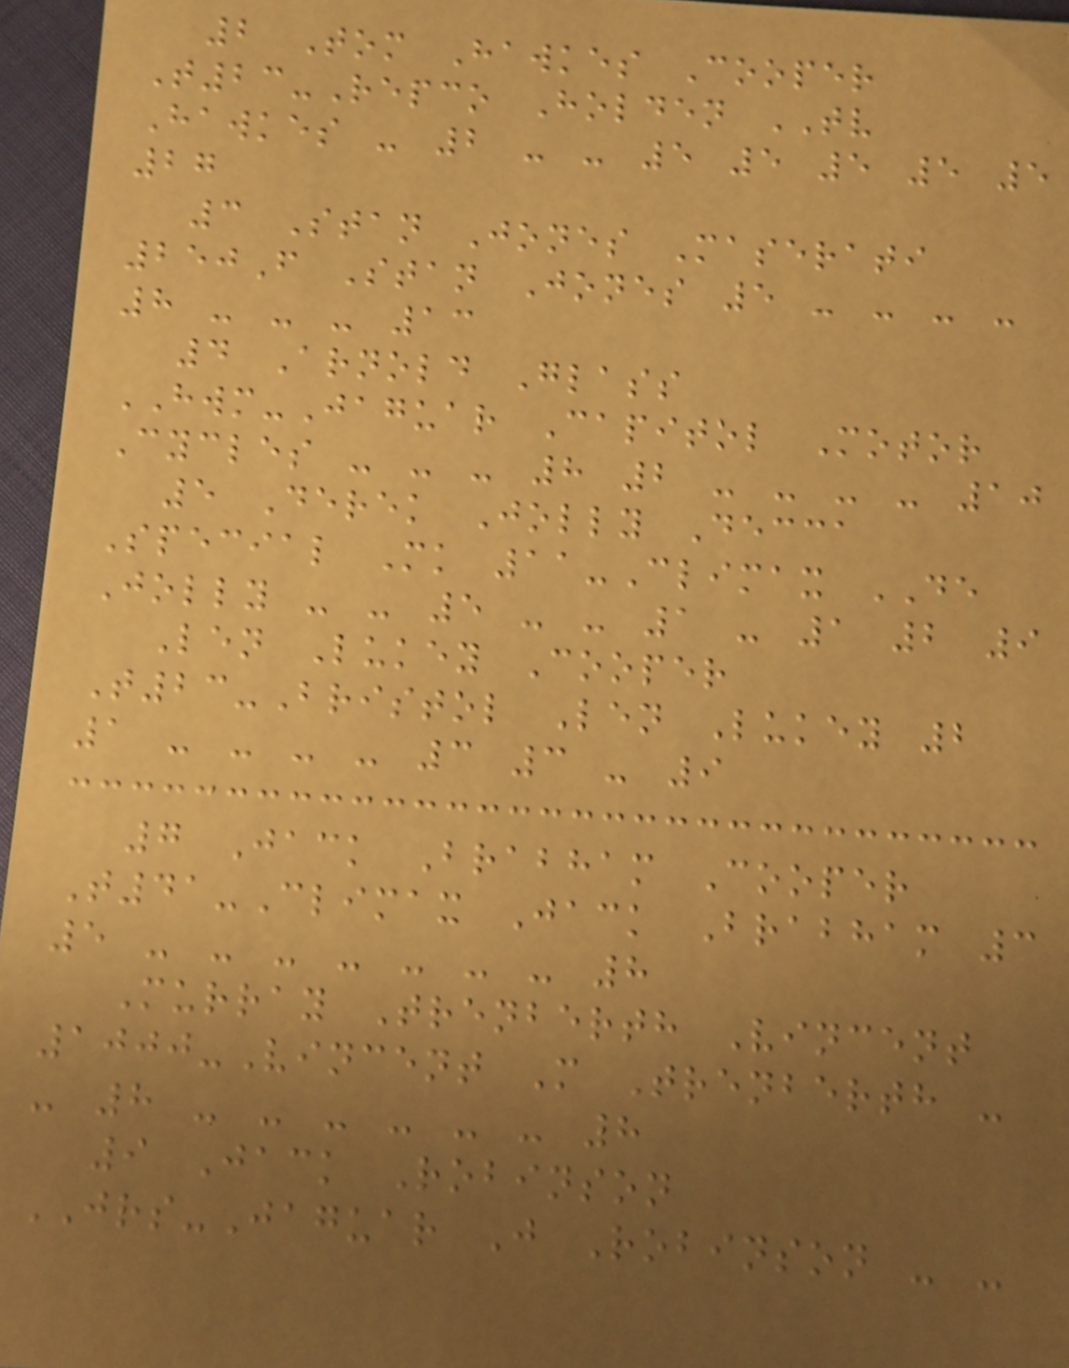2 Tom Hawkes Cooper
T23-Repco Holden TV
Hawkes - 2 - - 5 5 5 5 5
27
3 Stan Jones Maserati
250F Stan Jones 5 - - - -
8 - - - 13
4 Arnold Glass
HWM-Jaguar Capitol Motor
Cycles - - - 8 2 - - - - 10
5 Derek Jolly Decca
Special Mk 11-Climax DE
Jolly - - 5 - - 1 - 1 2 9
Len Lukey Cooper
T23-Bristol Len Lukey 2
1 - - - - 3 3 - 9
7 Jack Brabham Cooper
T41-Climax Jack Brabham 3
5 - - - - - - - 8
Murray Trenberth Vincent
1000-Vincent M Trenberth -
- 8 - - - - - - 8
9 Jack Robinson
JRS-Jaguar J Robinson - -
